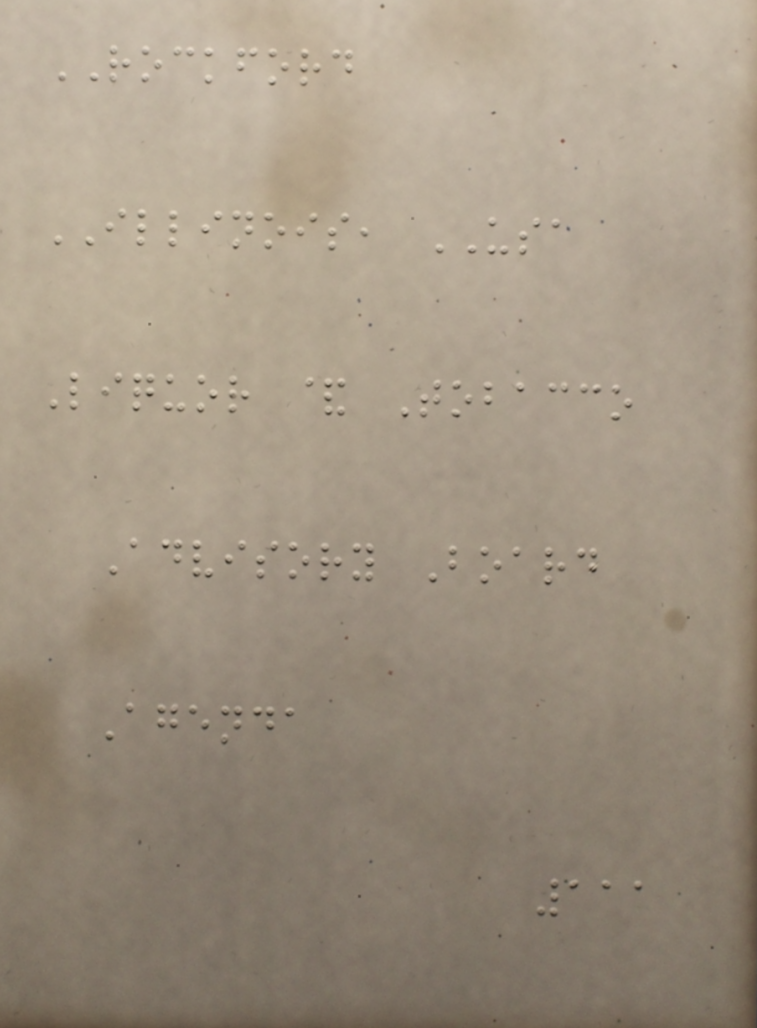ROCKFORD
ILLINOIS, USA
Liquor & Tobacco
Advisory Board
Agenda
111
